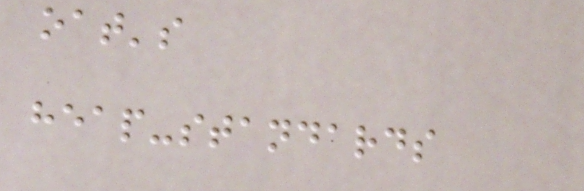oat's
heap-standards
